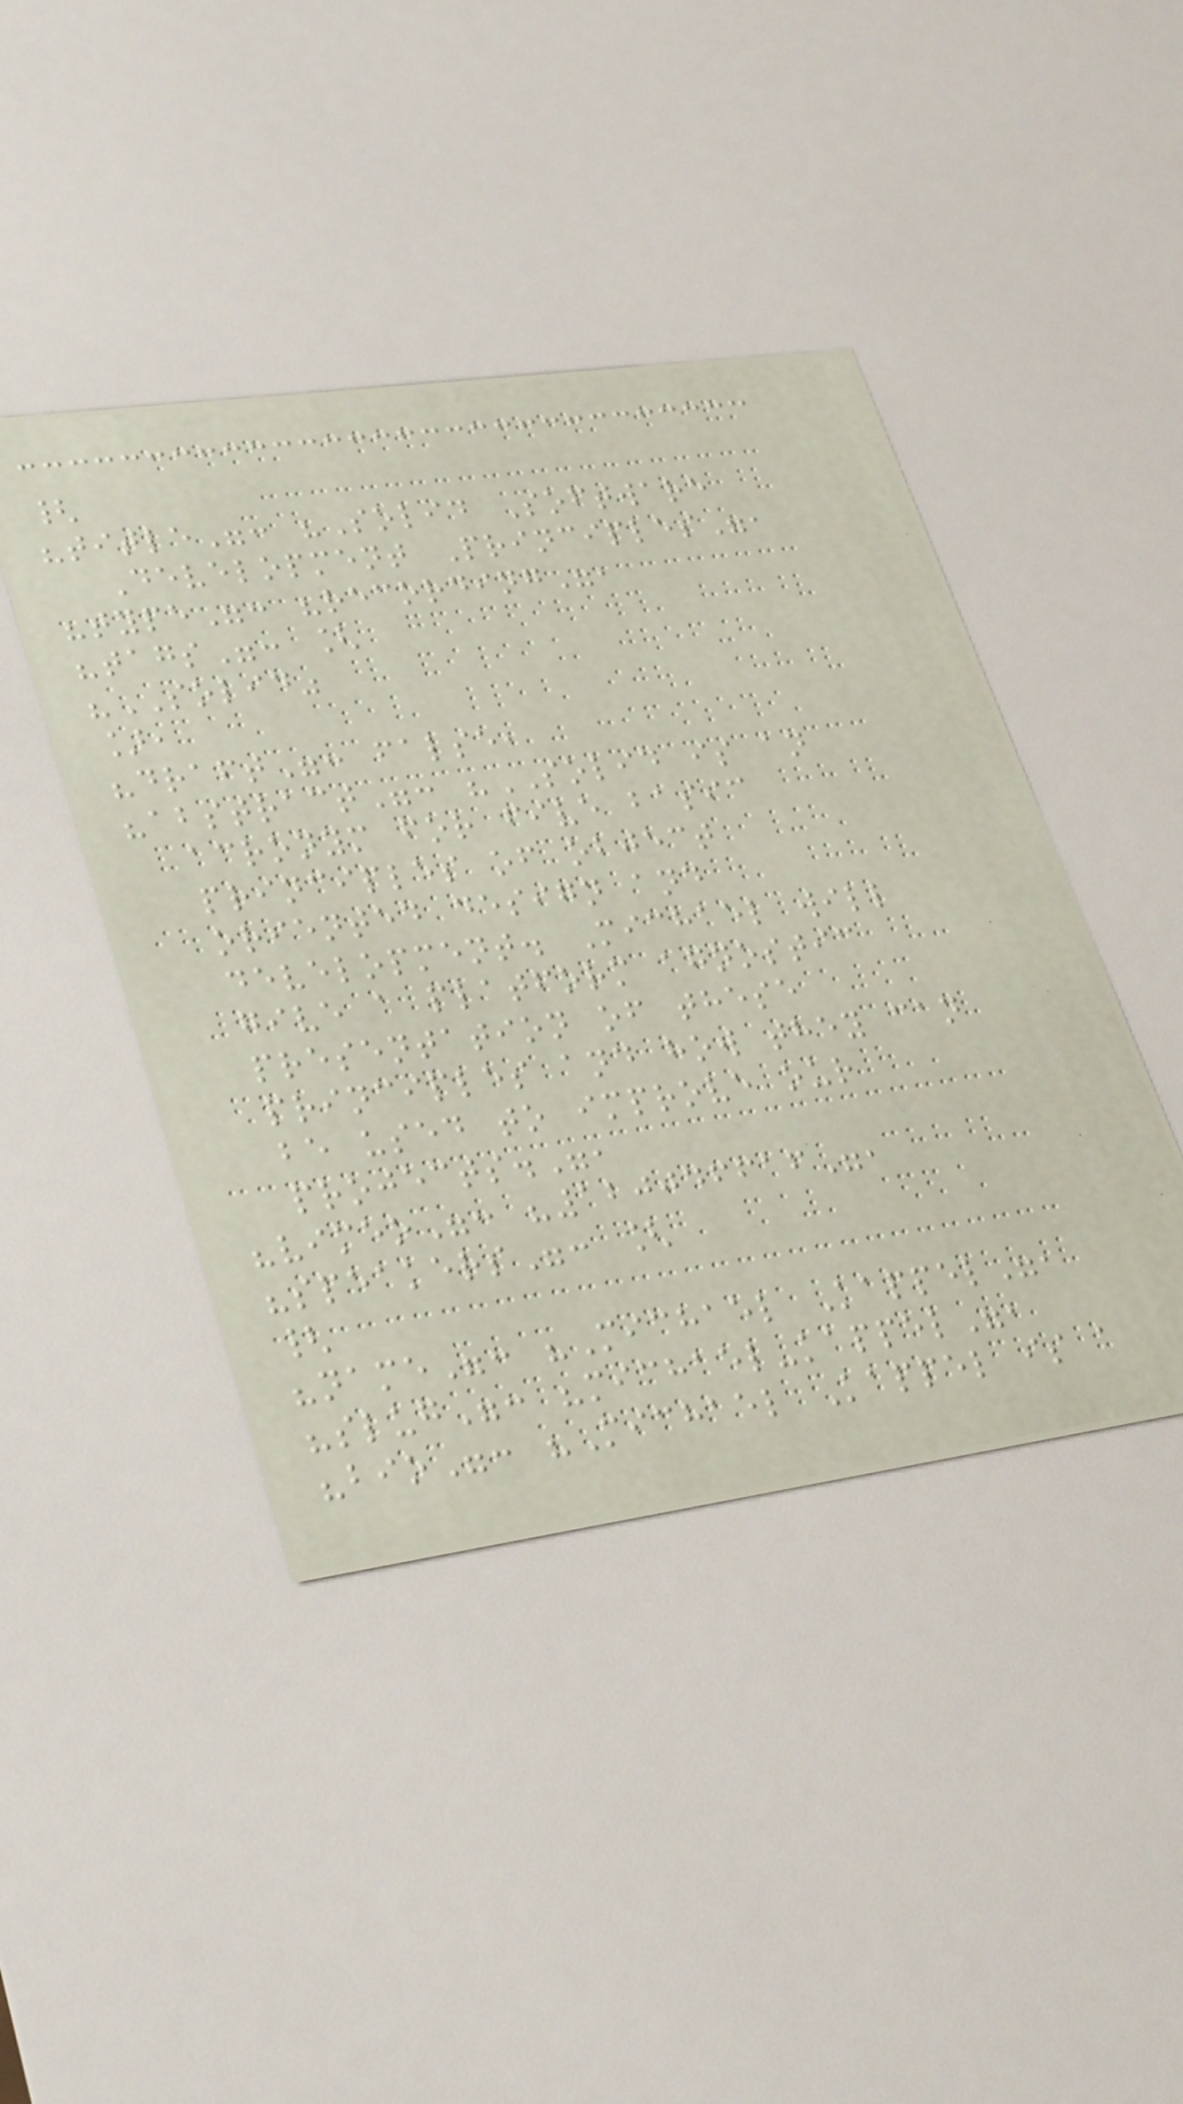{
"title": "Solid Software
Development Principles",
"type": "recording",
"tags": [
"SOLID"
],
"draft": false,
"abstract": "SOLID is an
acronym for five basic
principles of object
oriented design and
development. Michael will
give a platform agnostic
presentation of these
principles and how they can
be used to improve our
projects.",
"vimeo": "120046616",
"speakers": [
{
"name": "Michael Kappel",
"slug": "michael-kappel",
"bio": "Michael Kappel is a
